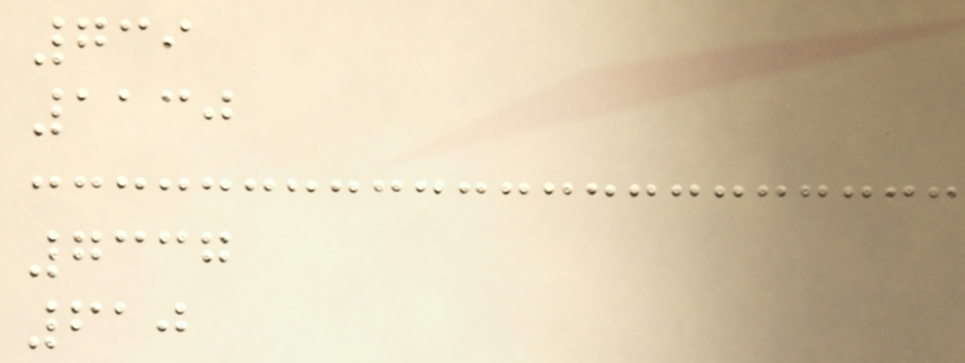739
1130
7337
610
